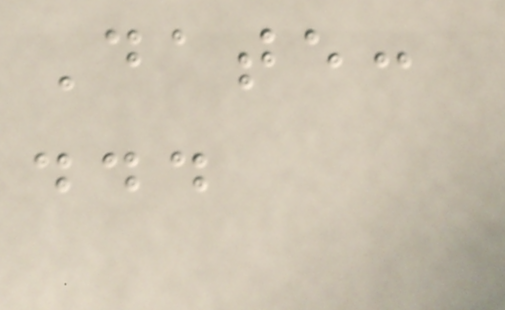Date:
...
